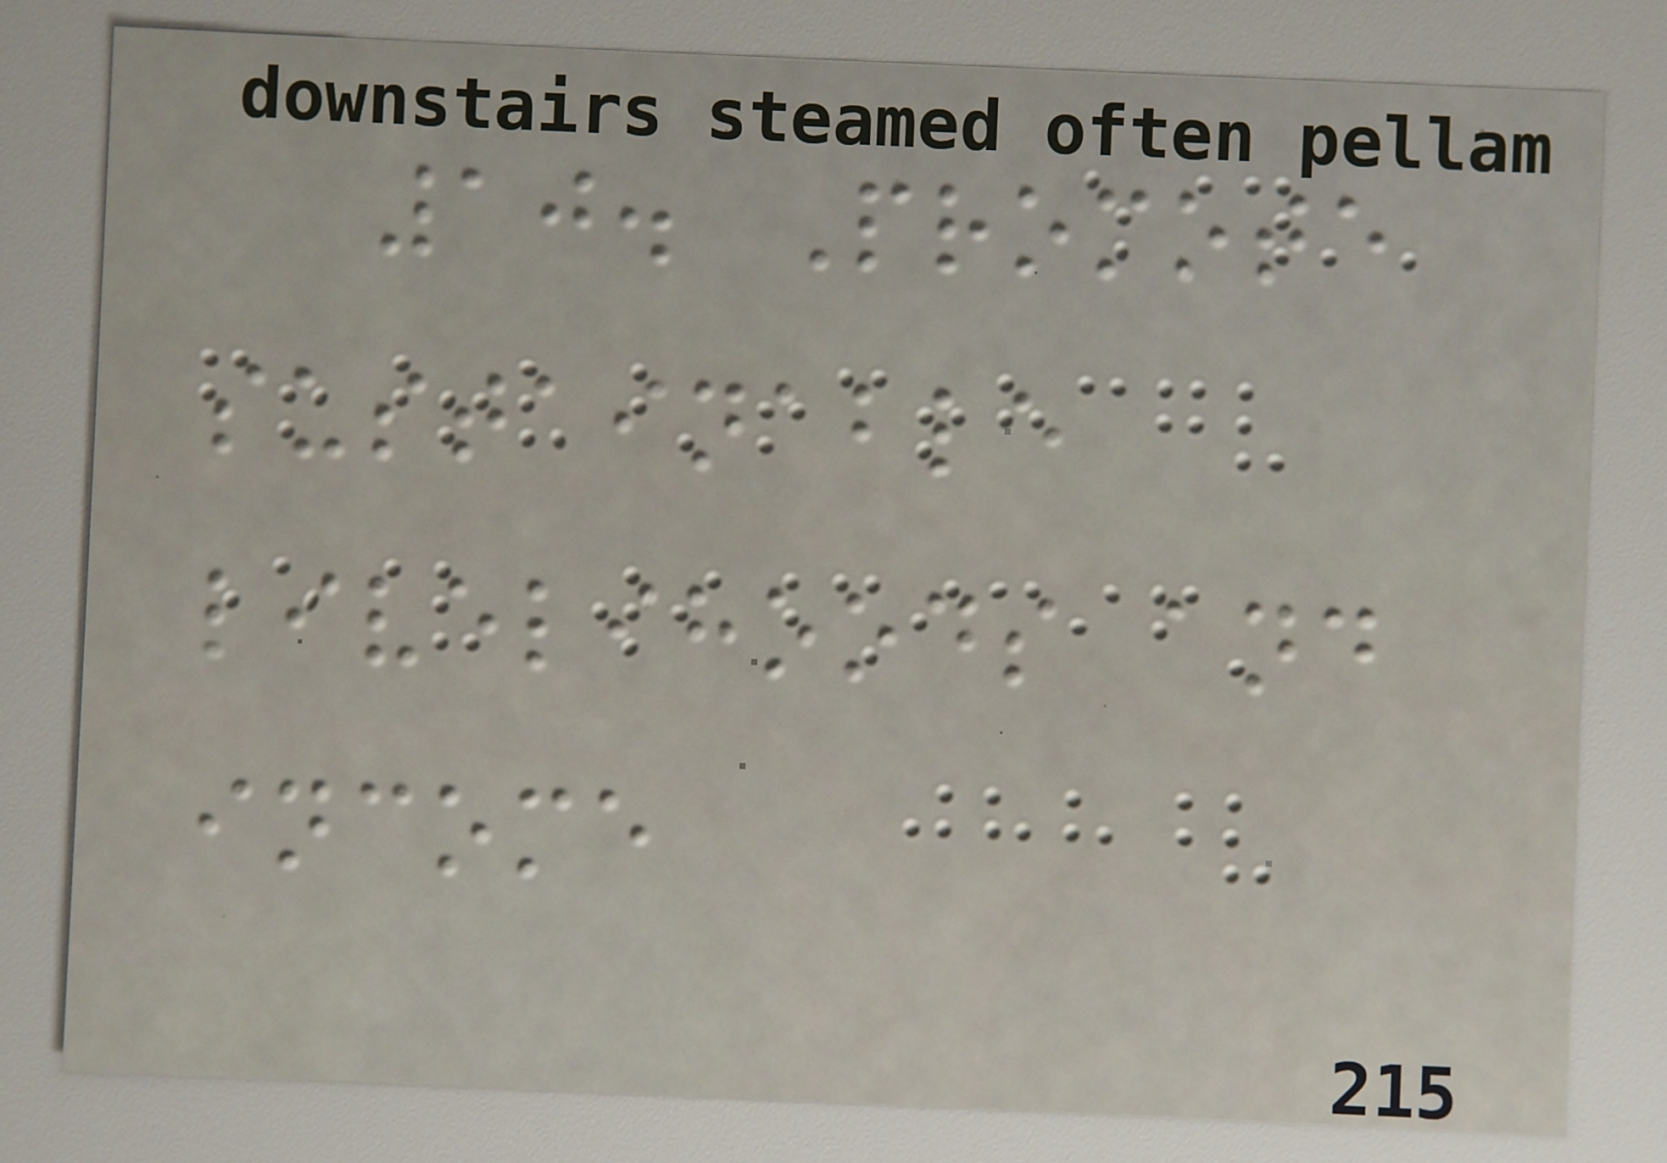10. Promote
sustainable
livelihoods and
income
